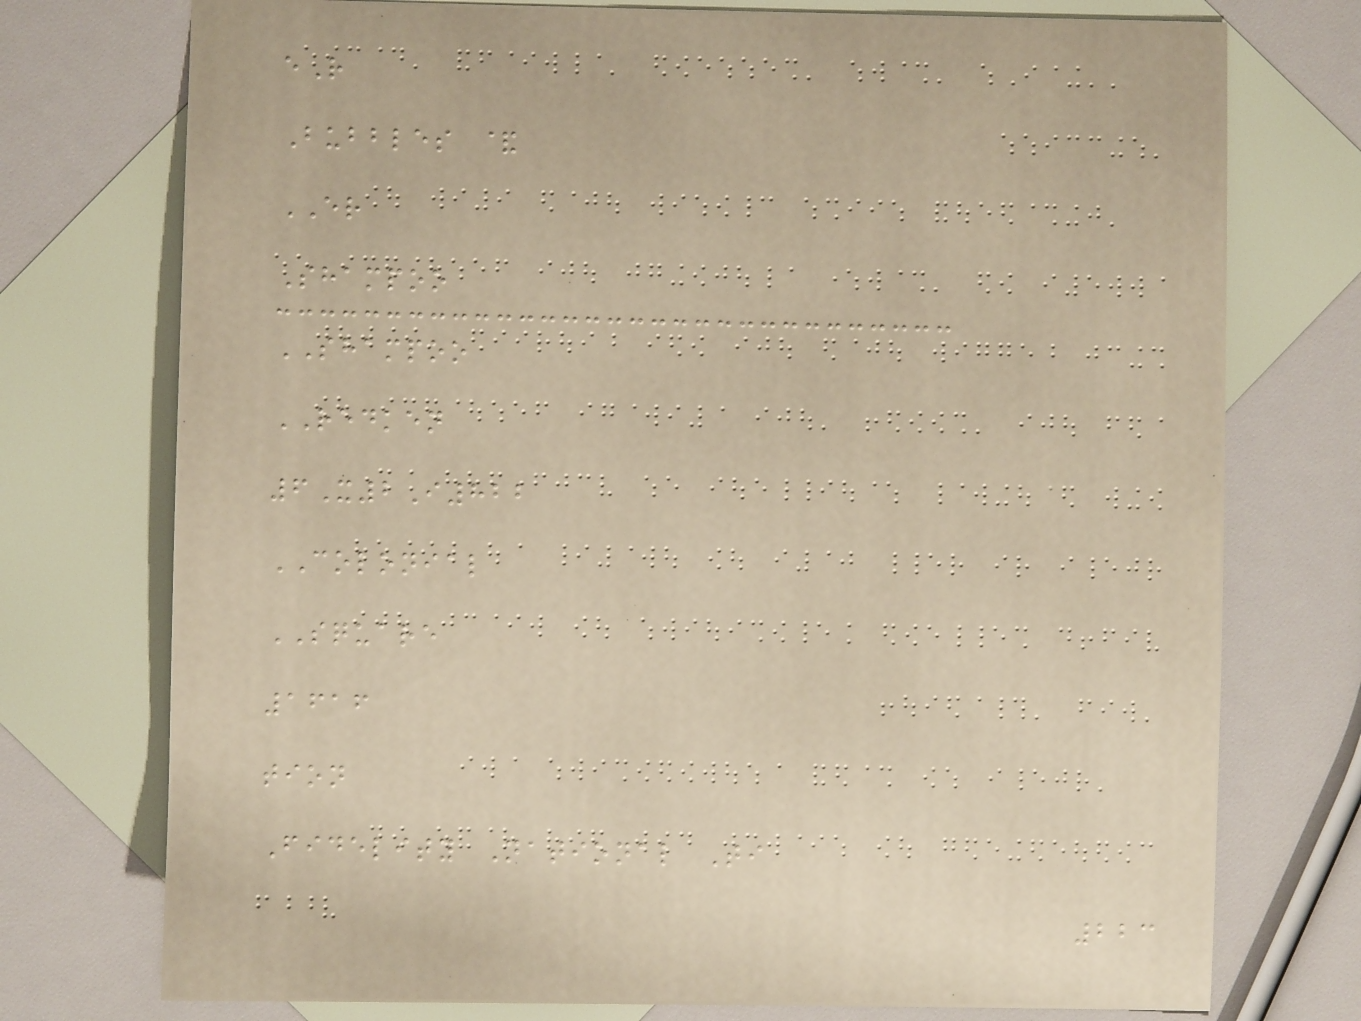eR
Bubbles &
ER
Shampoo
SHAMPOO
REDKEN
6X2I822
COLONIAL
SQUARE
1616
tion
Fidelity National Ti
223
